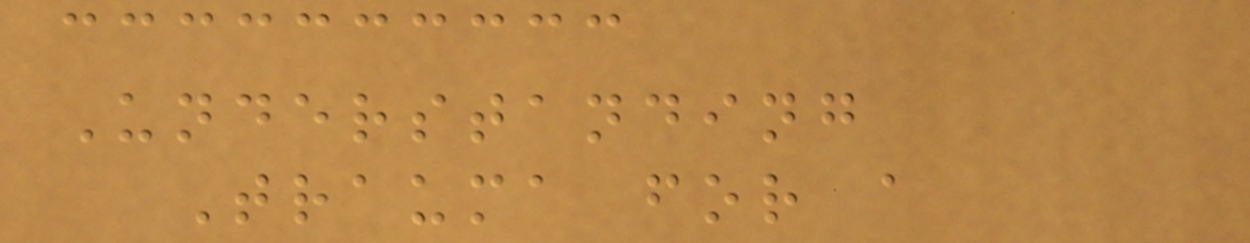Understanding
Trauma for a
